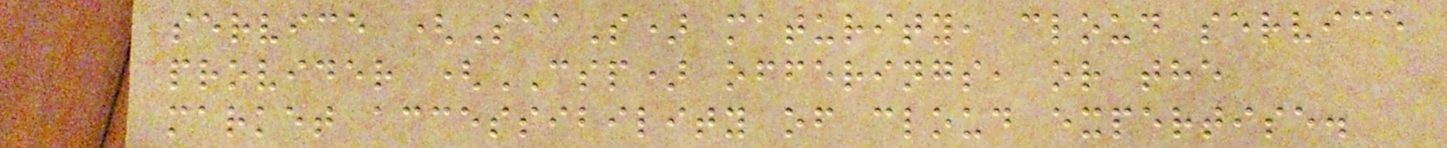service (SaaS) maturity, cloud service
provider (CSP) offerings, or the
market accessibility of cloud expertise.
